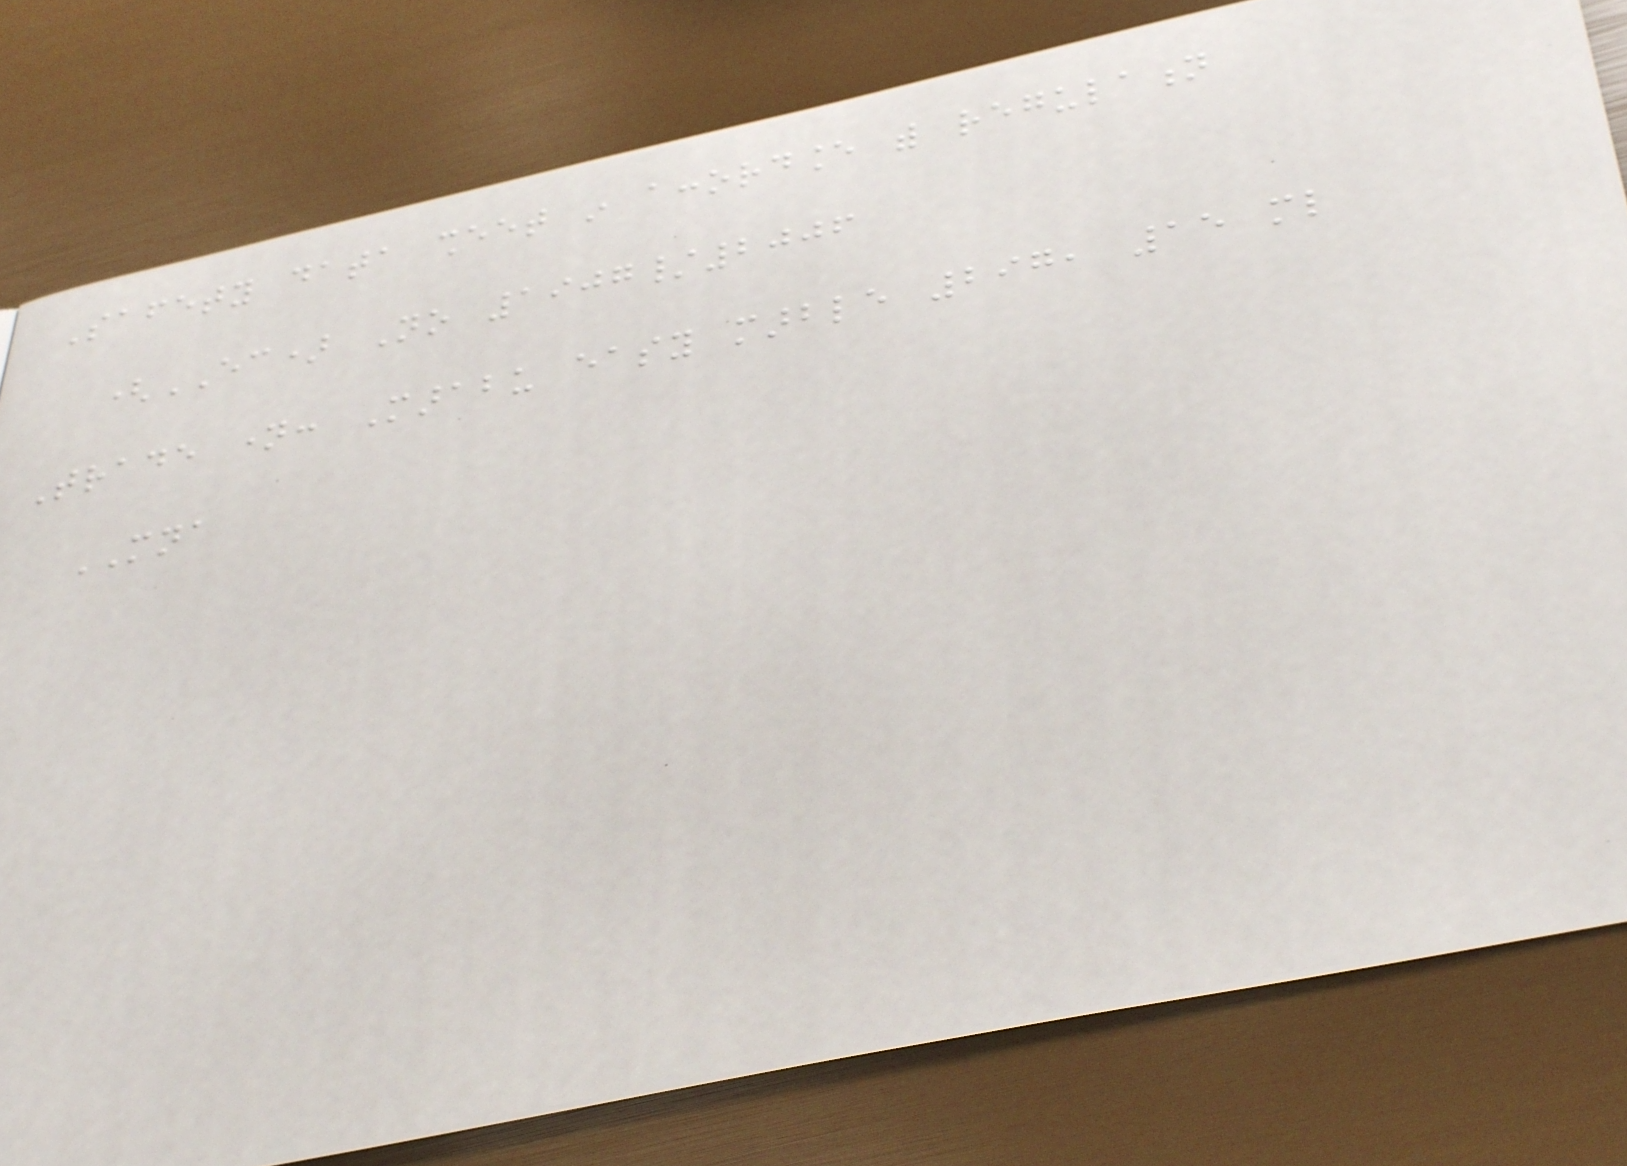Safety data sheet in accordance with regulation
(EC) No 1907/2006
Trade name: Marabu easy marble 297, 15 ml
MNA
